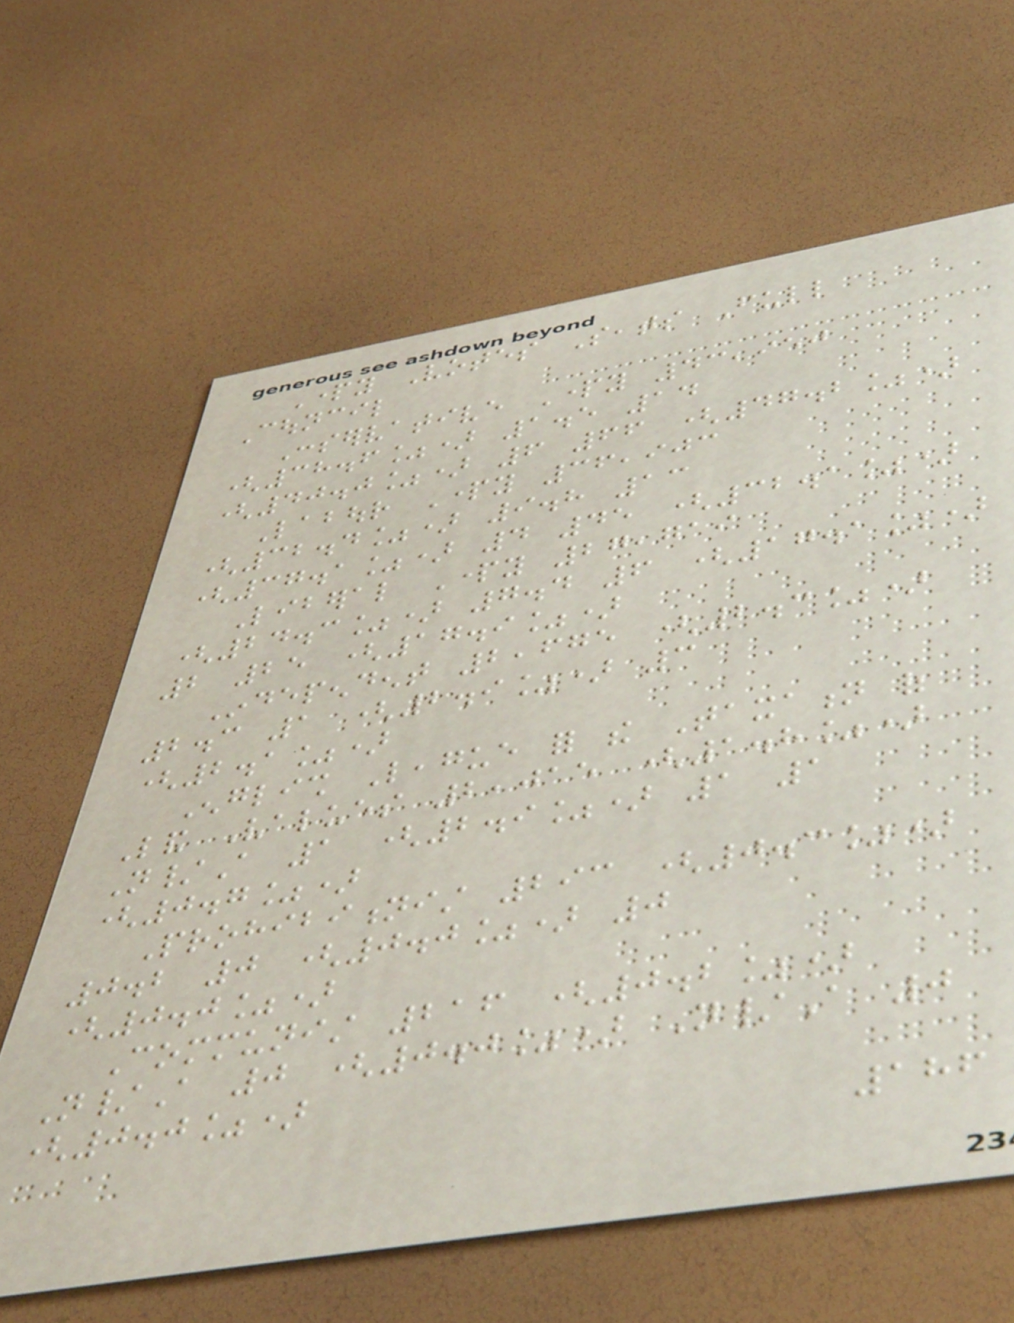Party Votes Seats Full
Council
Conservative Party 43,950
(38.6%) 1.5 14
(40.0%) 6 66 (47.2%)
Labour Party 36,903
(32.4%) 9.8 13
(37.1%) 4 45 (32.1%)
Liberal Party 27,719
(24.3%) 7.4 6 (17.1%)
2 25 (17.9%)
Independent 2,675 (2.3%)
2.3 1 (2.9%) 3
(2.1%)
English League for the Taxation of
Land Values 2,015 (1.8%)
N/A 1 (2.9%) 1 1
(0.7%)
Prohibitionist 293 (0.3%)
0.2 0 (0.0%) 0
(0.0%)
Communist 216 (0.2%)
N/A 0 (0.0%) N/A 0
(0.0%)
186
